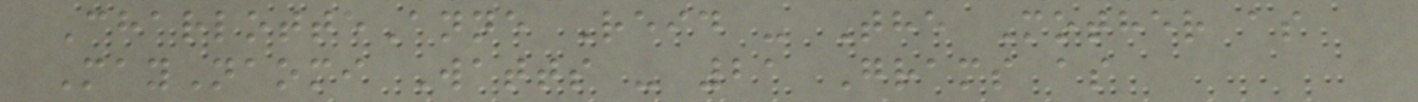CharlotteAnne Reid - The Mother as
MayNaomi Watts - 21 Grams as
